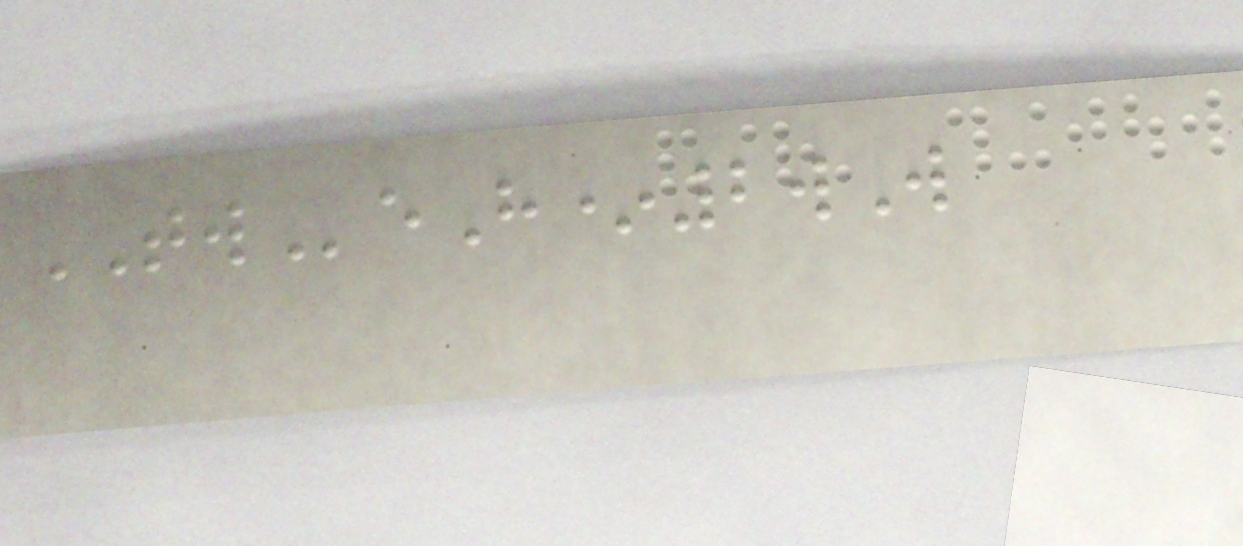TWeH*2wW
